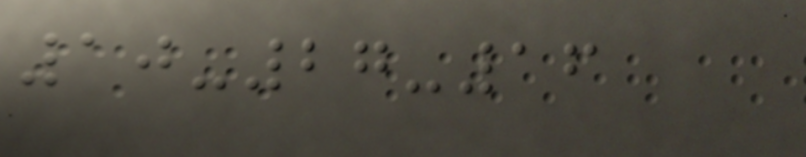10-27-16
